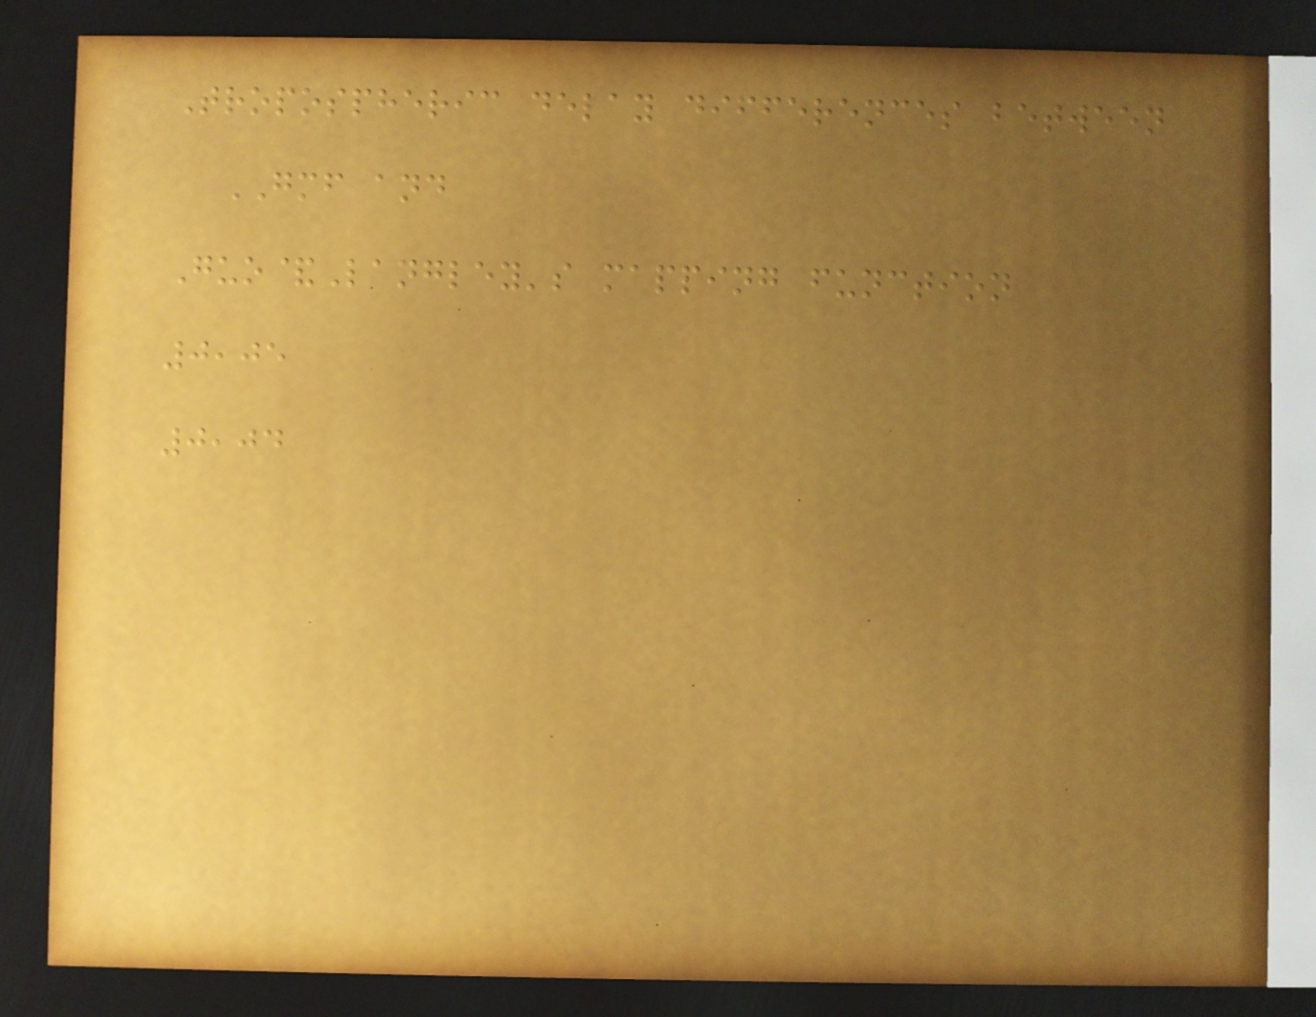Tropospheric delay differences between
GMF and
Guo&Langley's mapping function
0,05
0,04
